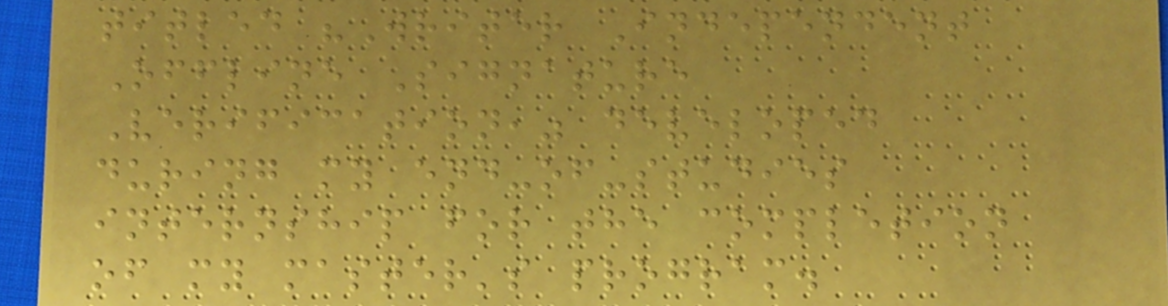titled "Writer Independent
Offline Signature
Verification," developed
during my end-of-studies
internship for the completion
of my master's program.
